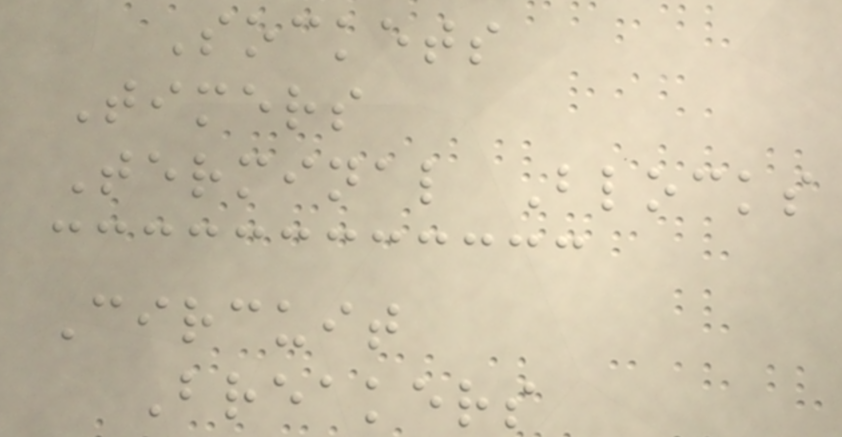Sockets
Timers
Terminal Blocks
Circuit
Breakers
